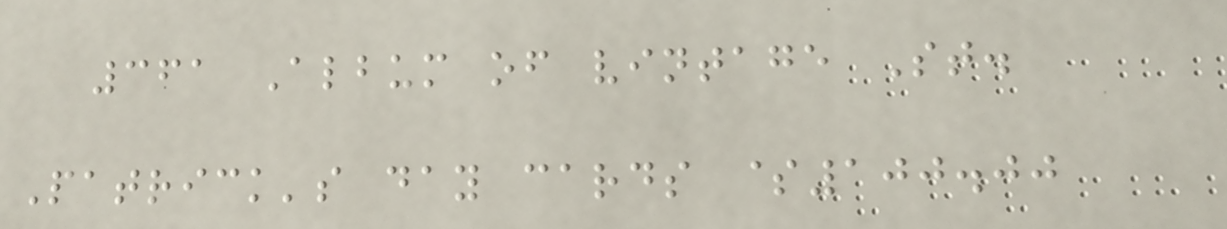361 Album of vintage St.
Patrick's day cards $100.00
